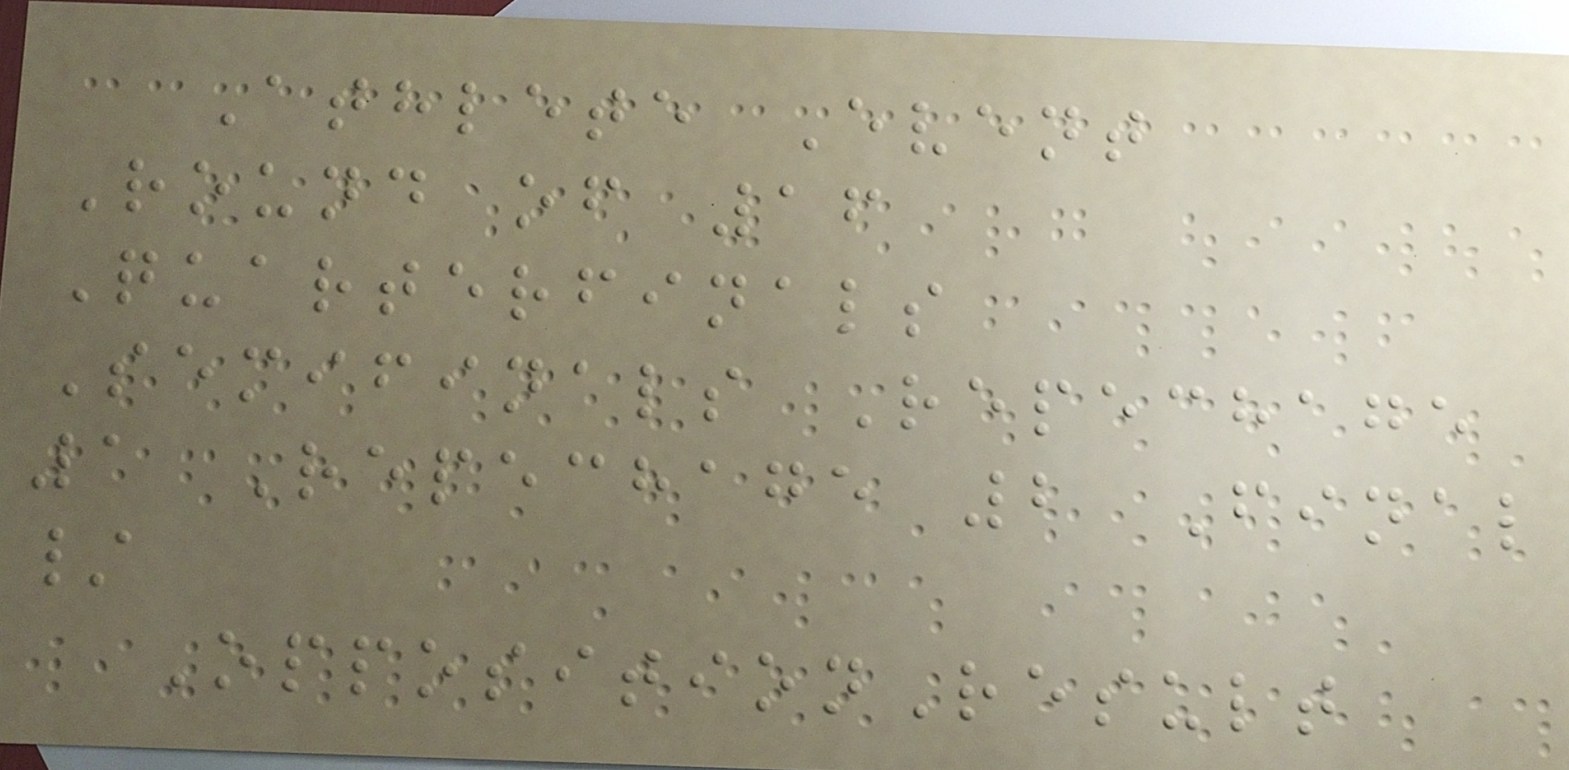Athlete Event
Round of 16
Quarterfinals
Semifinals Repechage
1 Repechage 2 Final
/
OppositionResult
